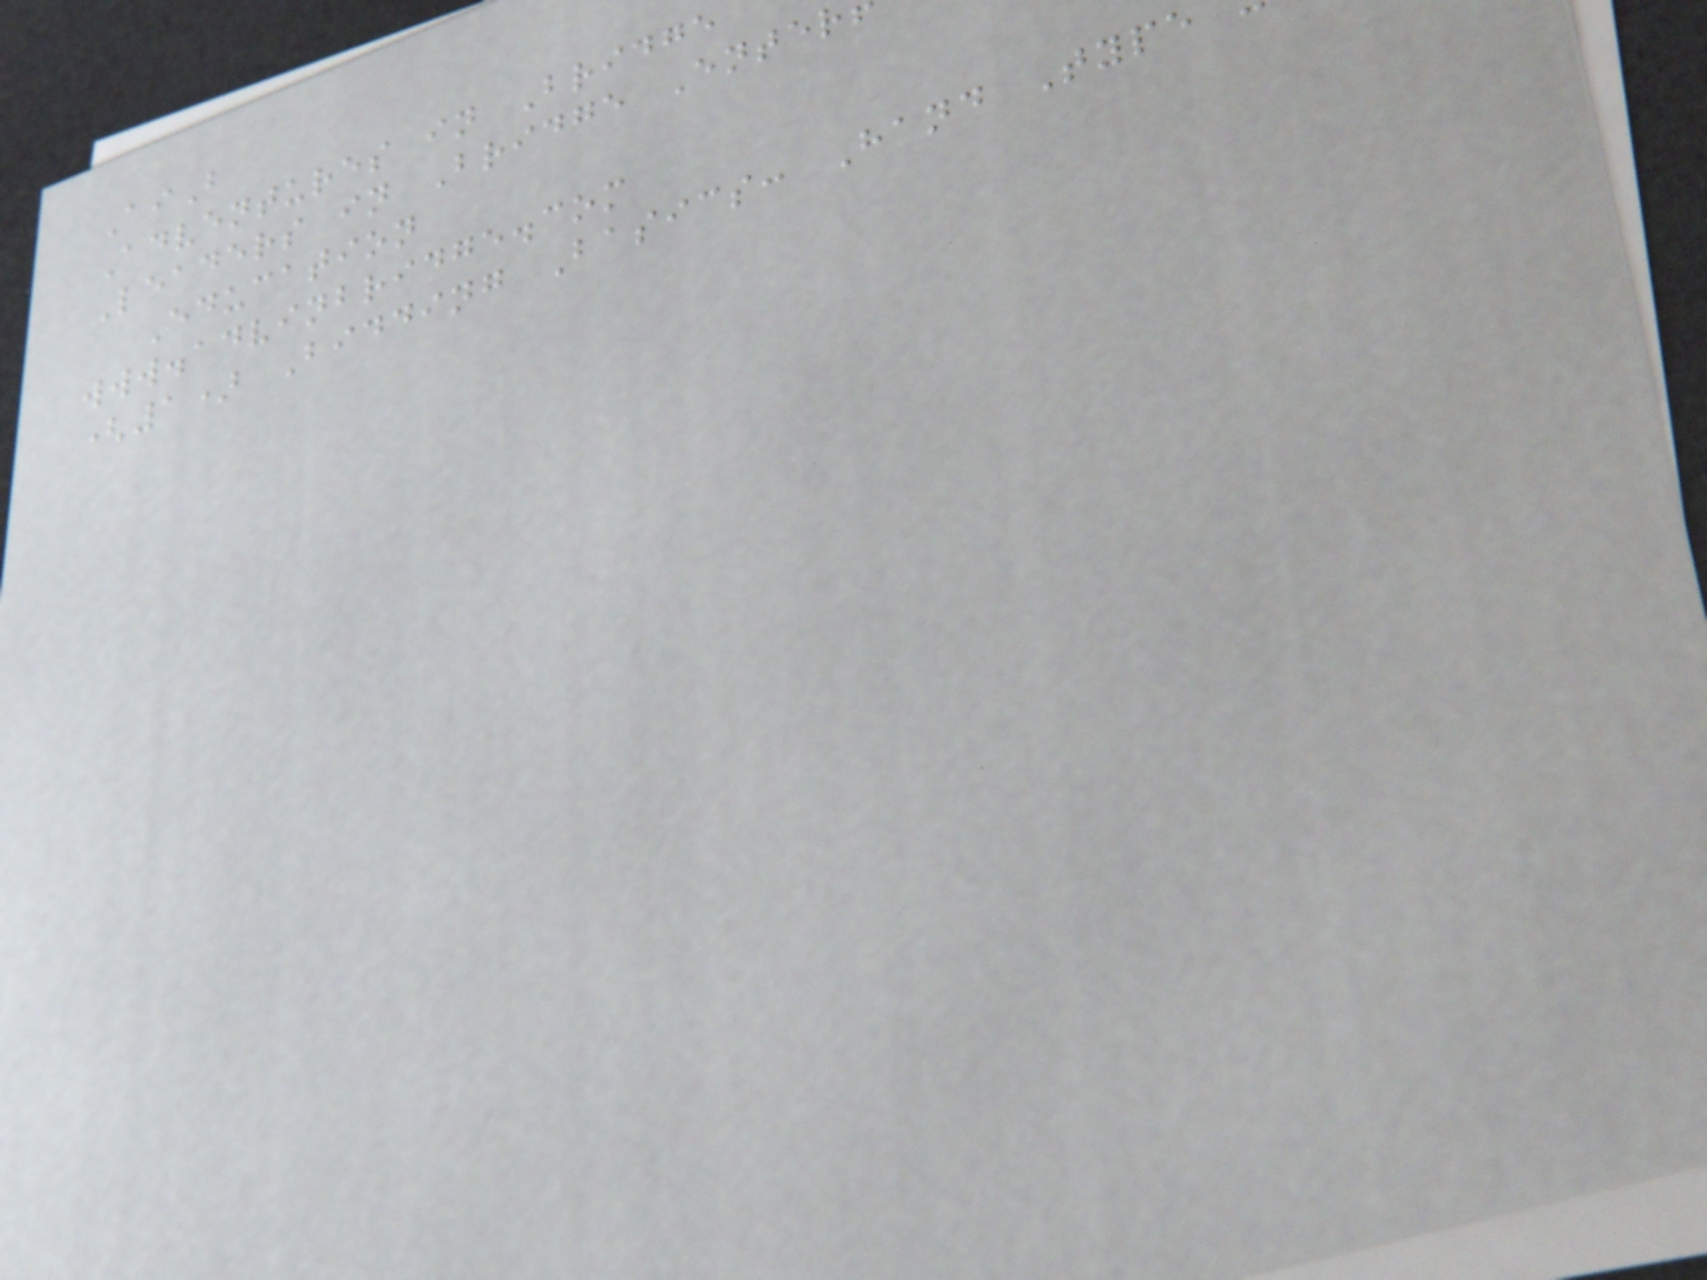AiB
Adventures in Bridge
Leaders in Bridge Enter
Education
www.advinbridge.com
(1) Bidding Basics: Hand Type
